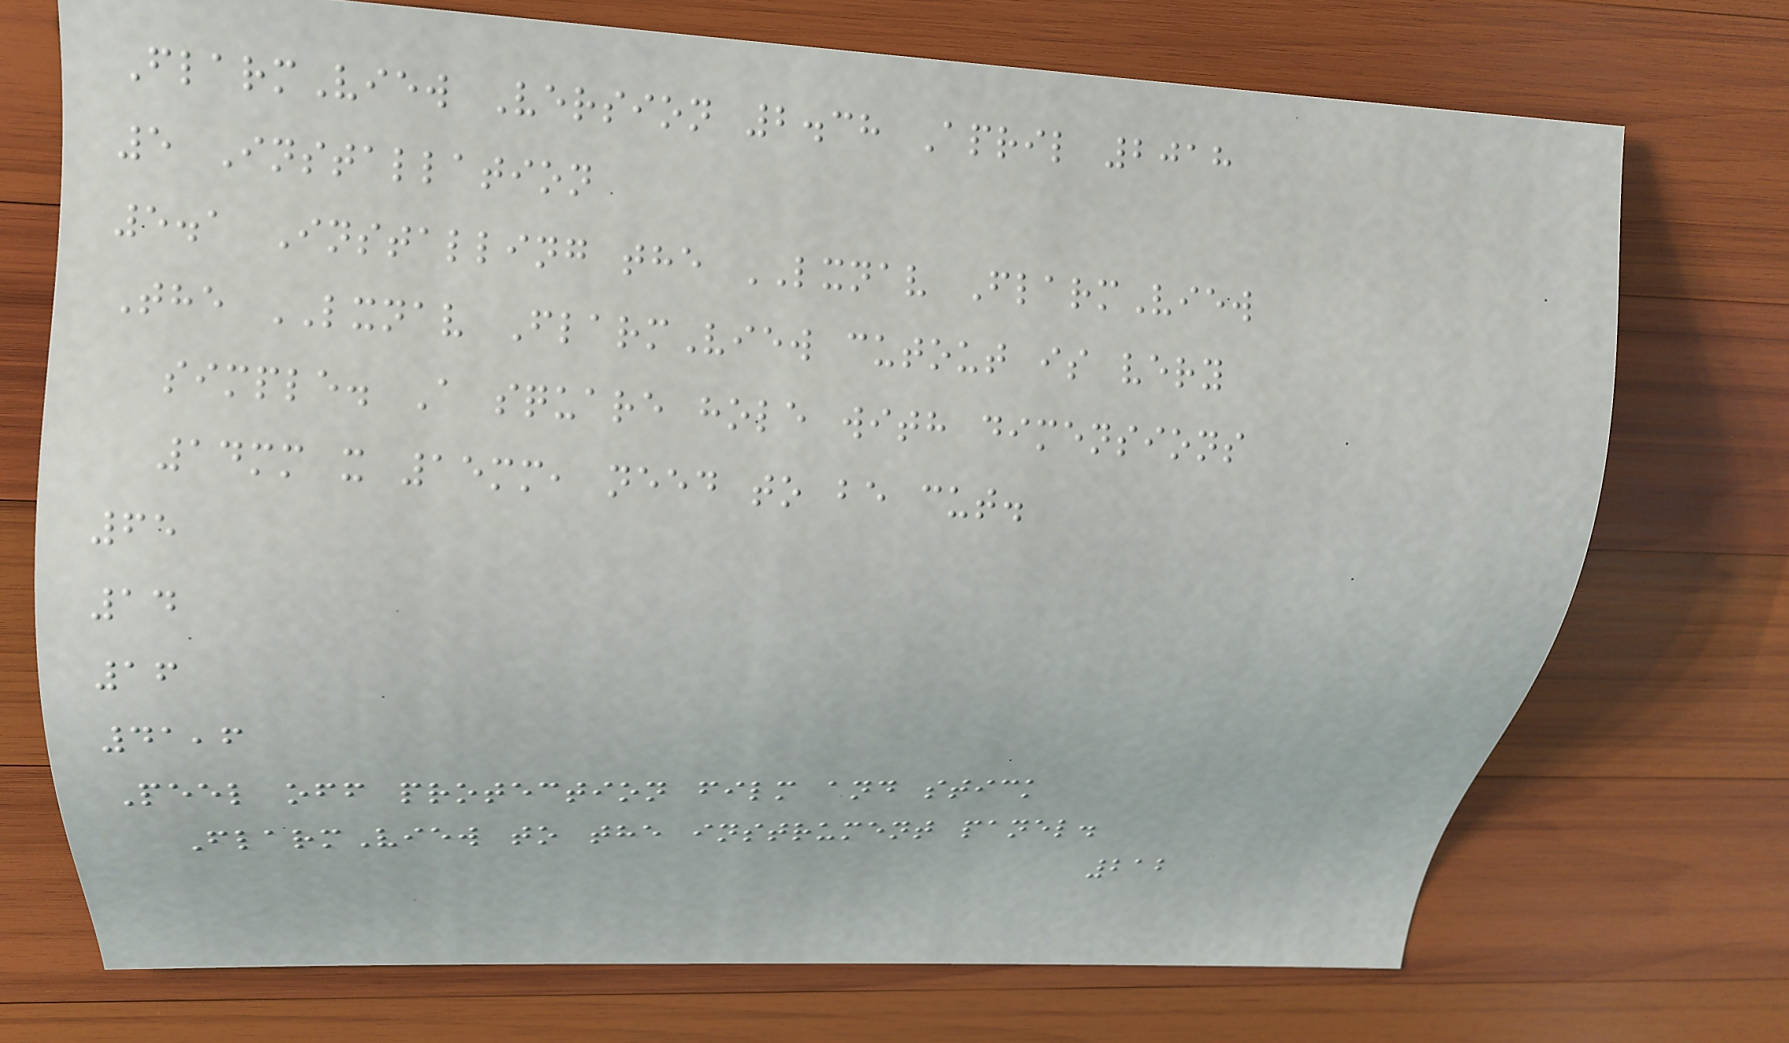FlarmView Version 2.38 April 2018
5 Installation
5.1 Installing the LXNAV FlarmView
The LXNAV FlarmView cutout is very
simple. A square hole with dimensions
14mm x 15mm, need to be cut.
65
14
16
41,6
Peel off protection film and stick
FlarmView to the instrument panel.
212
